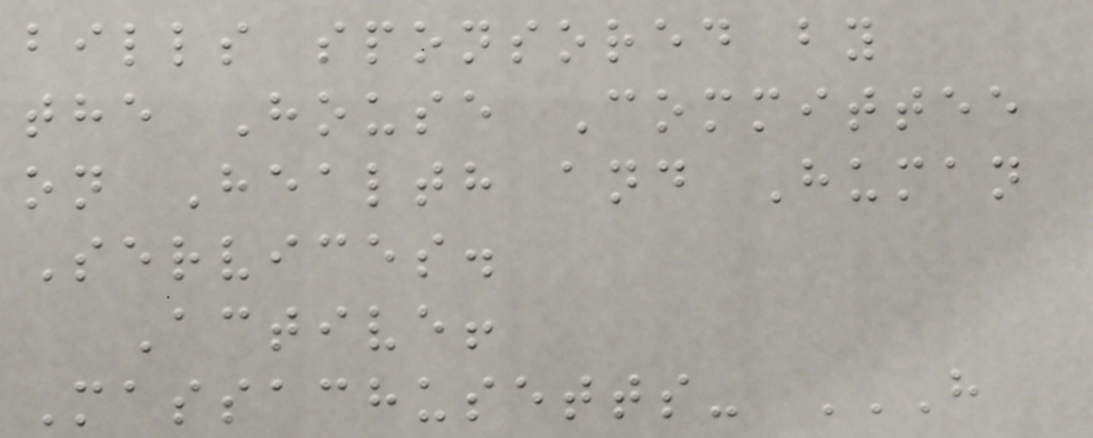bills sponsored by
the House Committee
on Health and Human
Services.
Active!
Massachusetts- H
